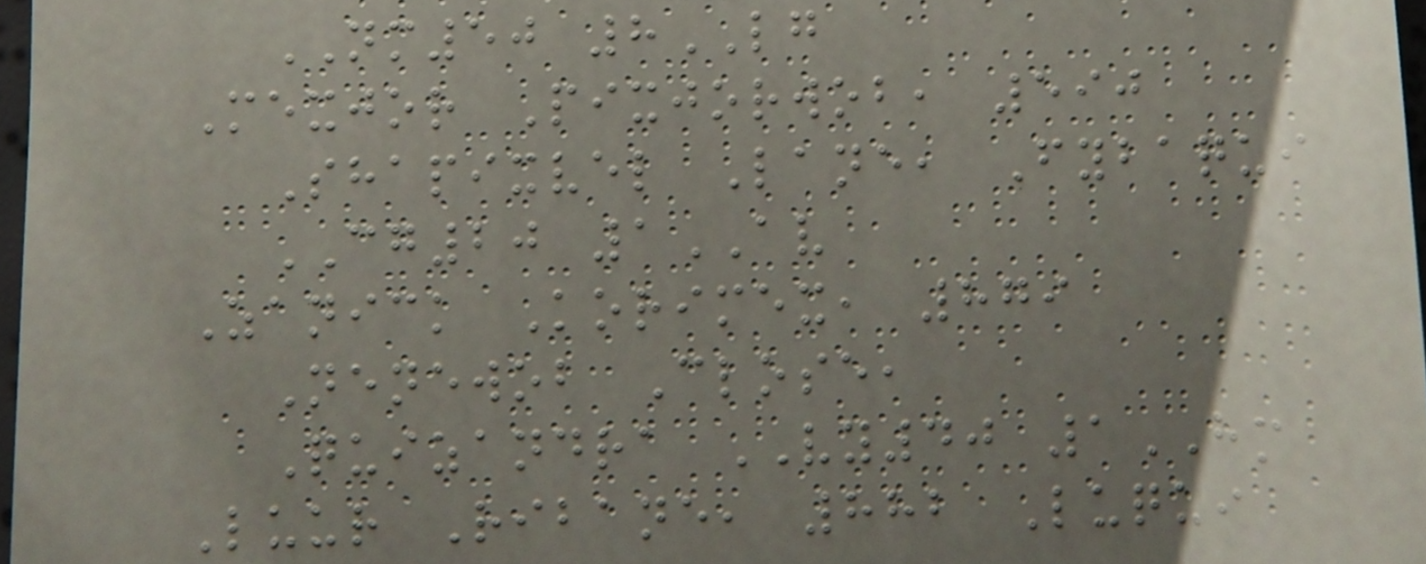NM50 8LG
Mexjor Pixjorwob, 590
Shapixvel Lane, Fybaqui
CG20 1AV
Zanick Korimex, 879
Nenewob Close,
Quizandra VY40 1HM
Luur Ribane, 882 Luqui
